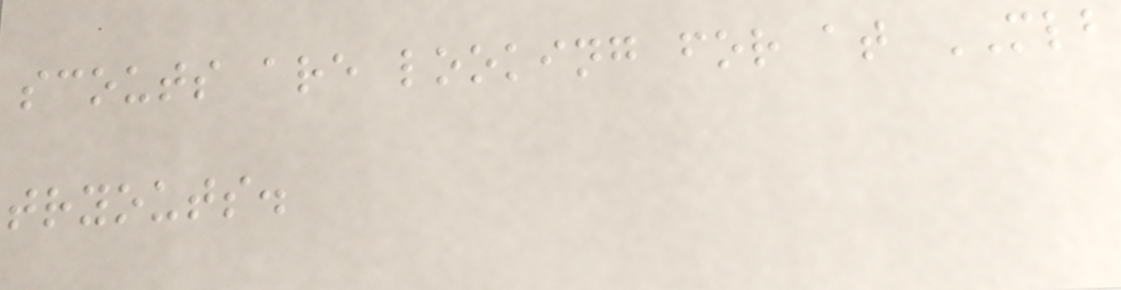scouts are looking for at MLB
tryouts.
